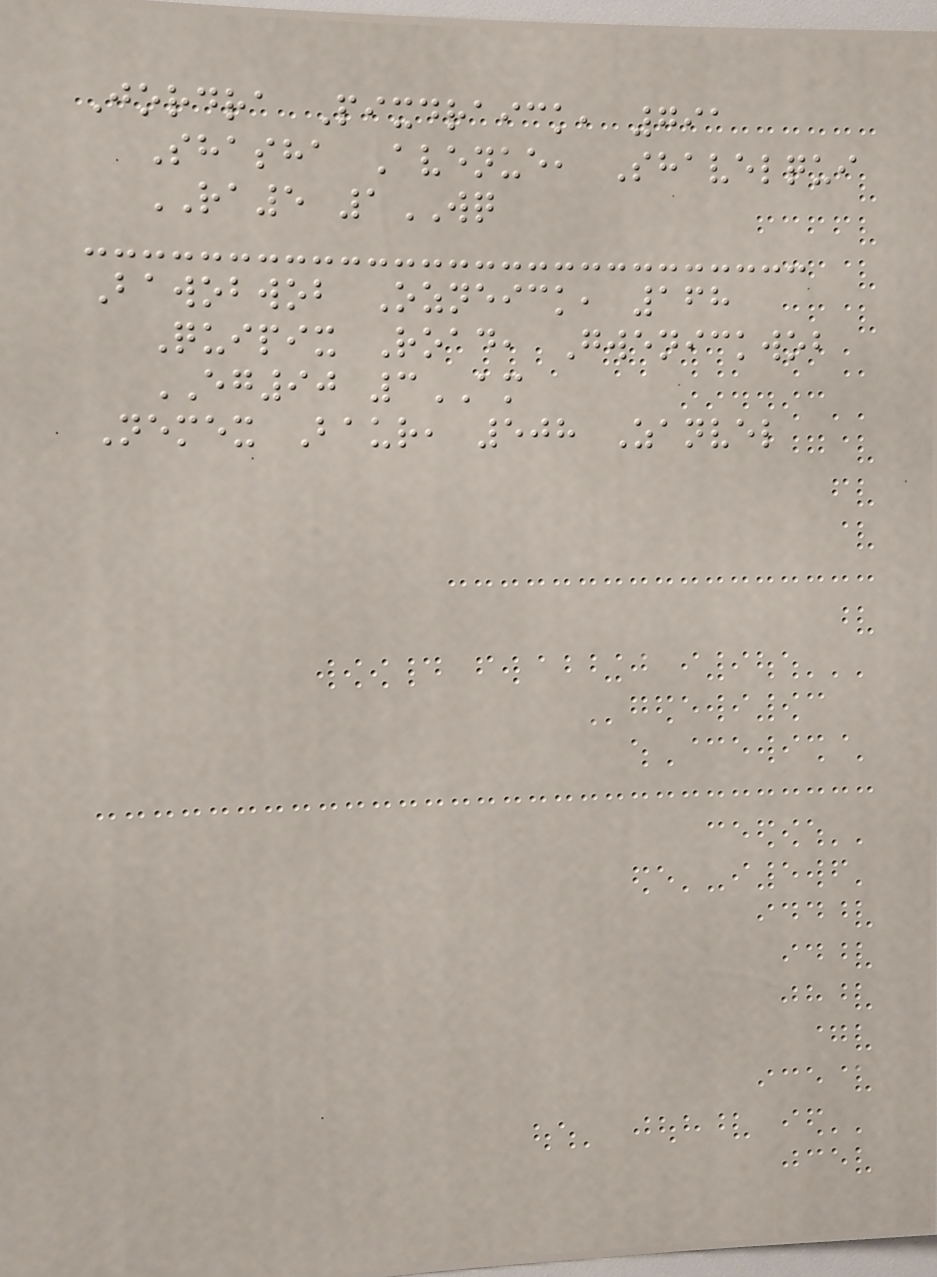Jordra Pixdraick, 791
Shasha Avenue, Shavelqui
RA5 1WQ
Bawobwob Ozneick, 168
Quipix Road, Gwenickwob
EG90 3AM
Nemex Baur, 508 Zanvel
